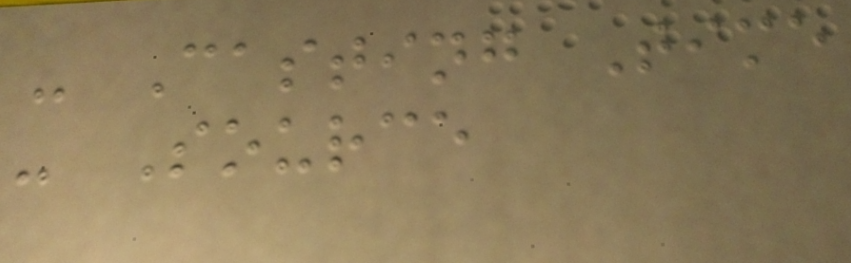- Casting Time
- Source
